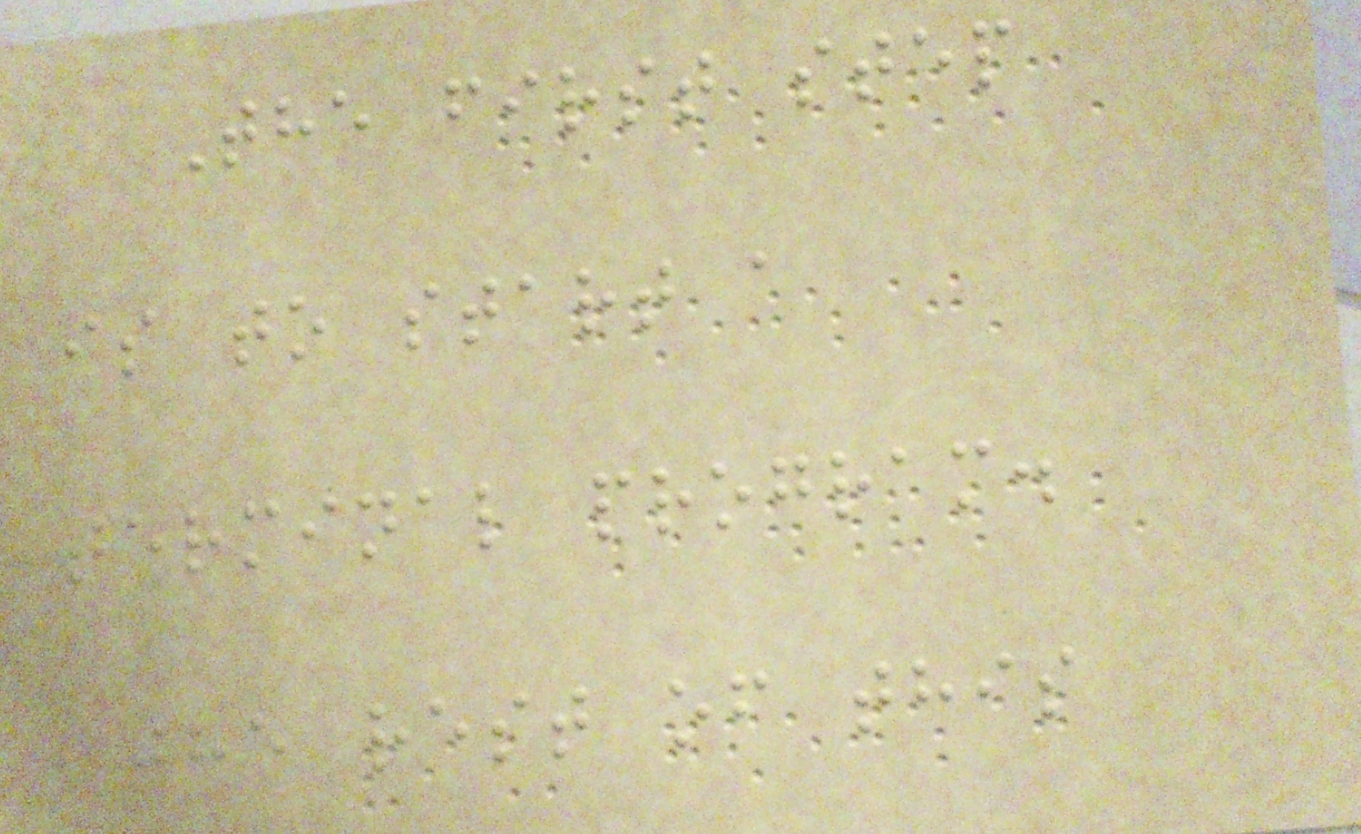The first step
is to start a
terminal program.
The rest of this
